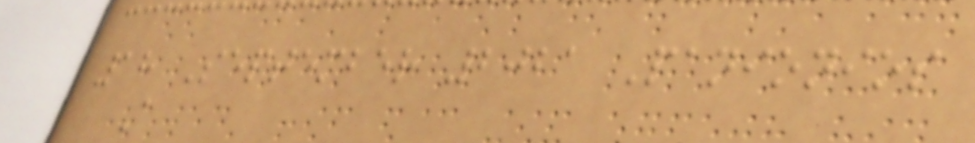18 September 2021 Panionios
A
